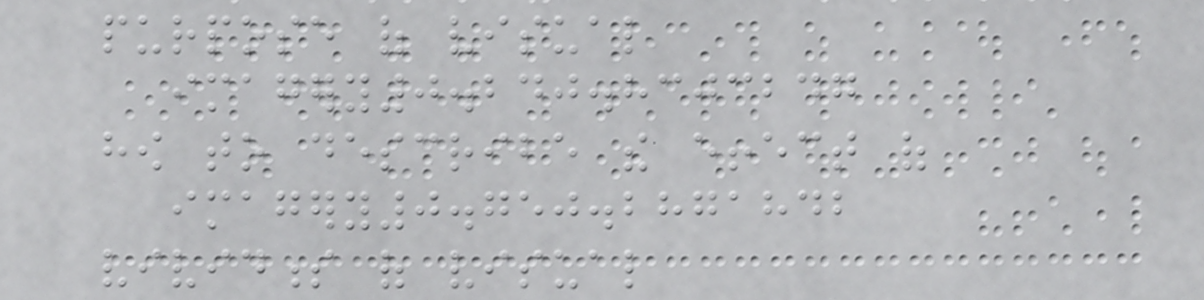purpose of visual
imagery0.240.8303247
how to describe the effect of
imagery0.750.2871842
vividness of visual
